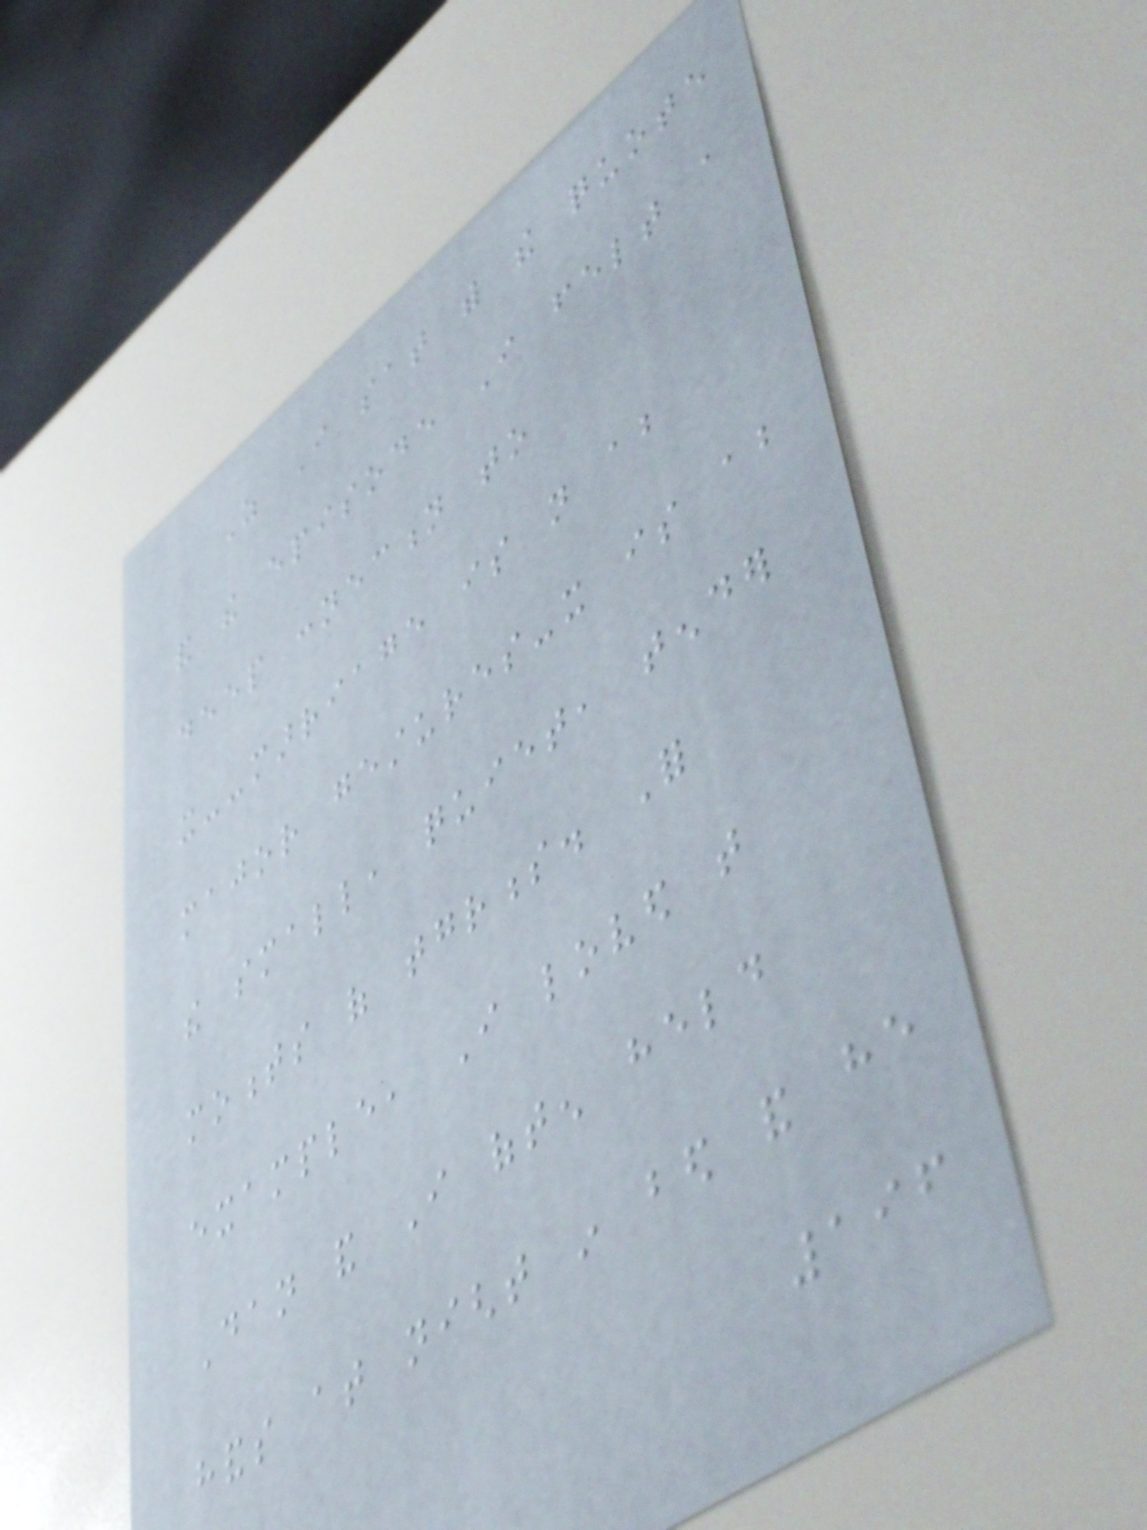As I sat with the quote
and the episode I felt a
deep connection to
it--marriage is not about
major gestures-it is about
the small, quiet, tender
moments of togetherness. For
example, I loved that
Dan and I often held
hands at night in bed and he
196
